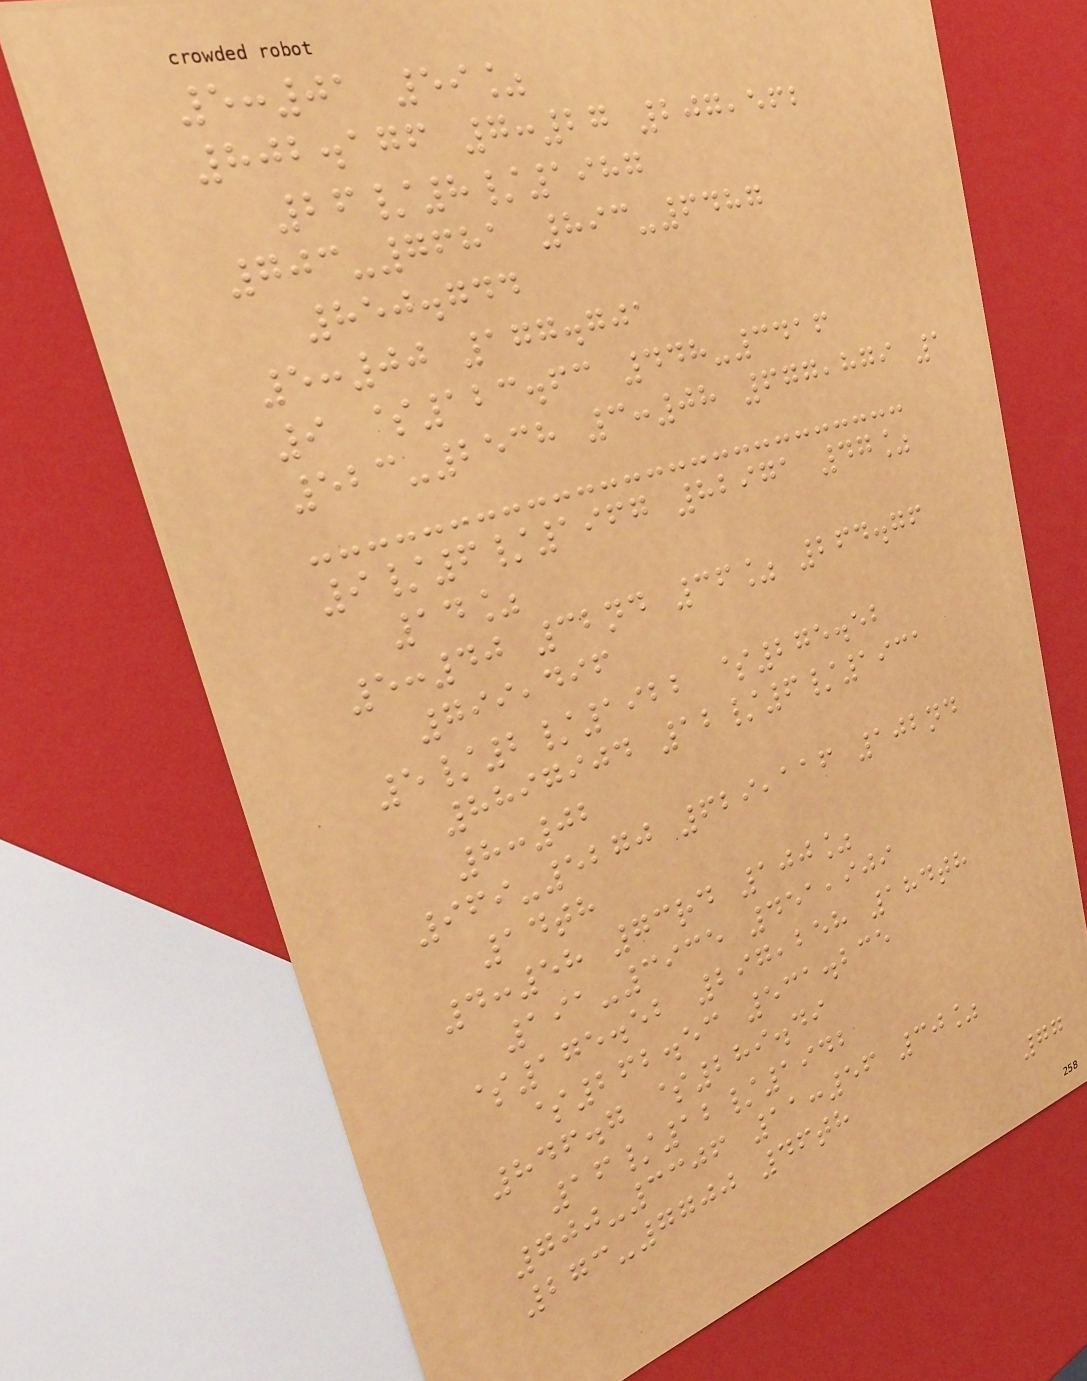5:01 59%
802.176 7:27 207,562
26/8/1987
703-7681 893-6487
850.744
5:00 177.701
9 $123.63 448-3416
523-2538 3:08 677,879 1
9/6/1967 82971 47%
14%
5:40 32nd 36% 264.76
799,496
5/2/1922 $275.52
8897904 12/6/1931
8:02
969-5270 629,116 102nd
14th
4:58 73rd 100%
191-3935 451,909
$175.52 297,258 184th
$262.53 531.235
846.7 $289.49
16/12/1942
700-3306 11:56 30%
273-7700 46th
77
